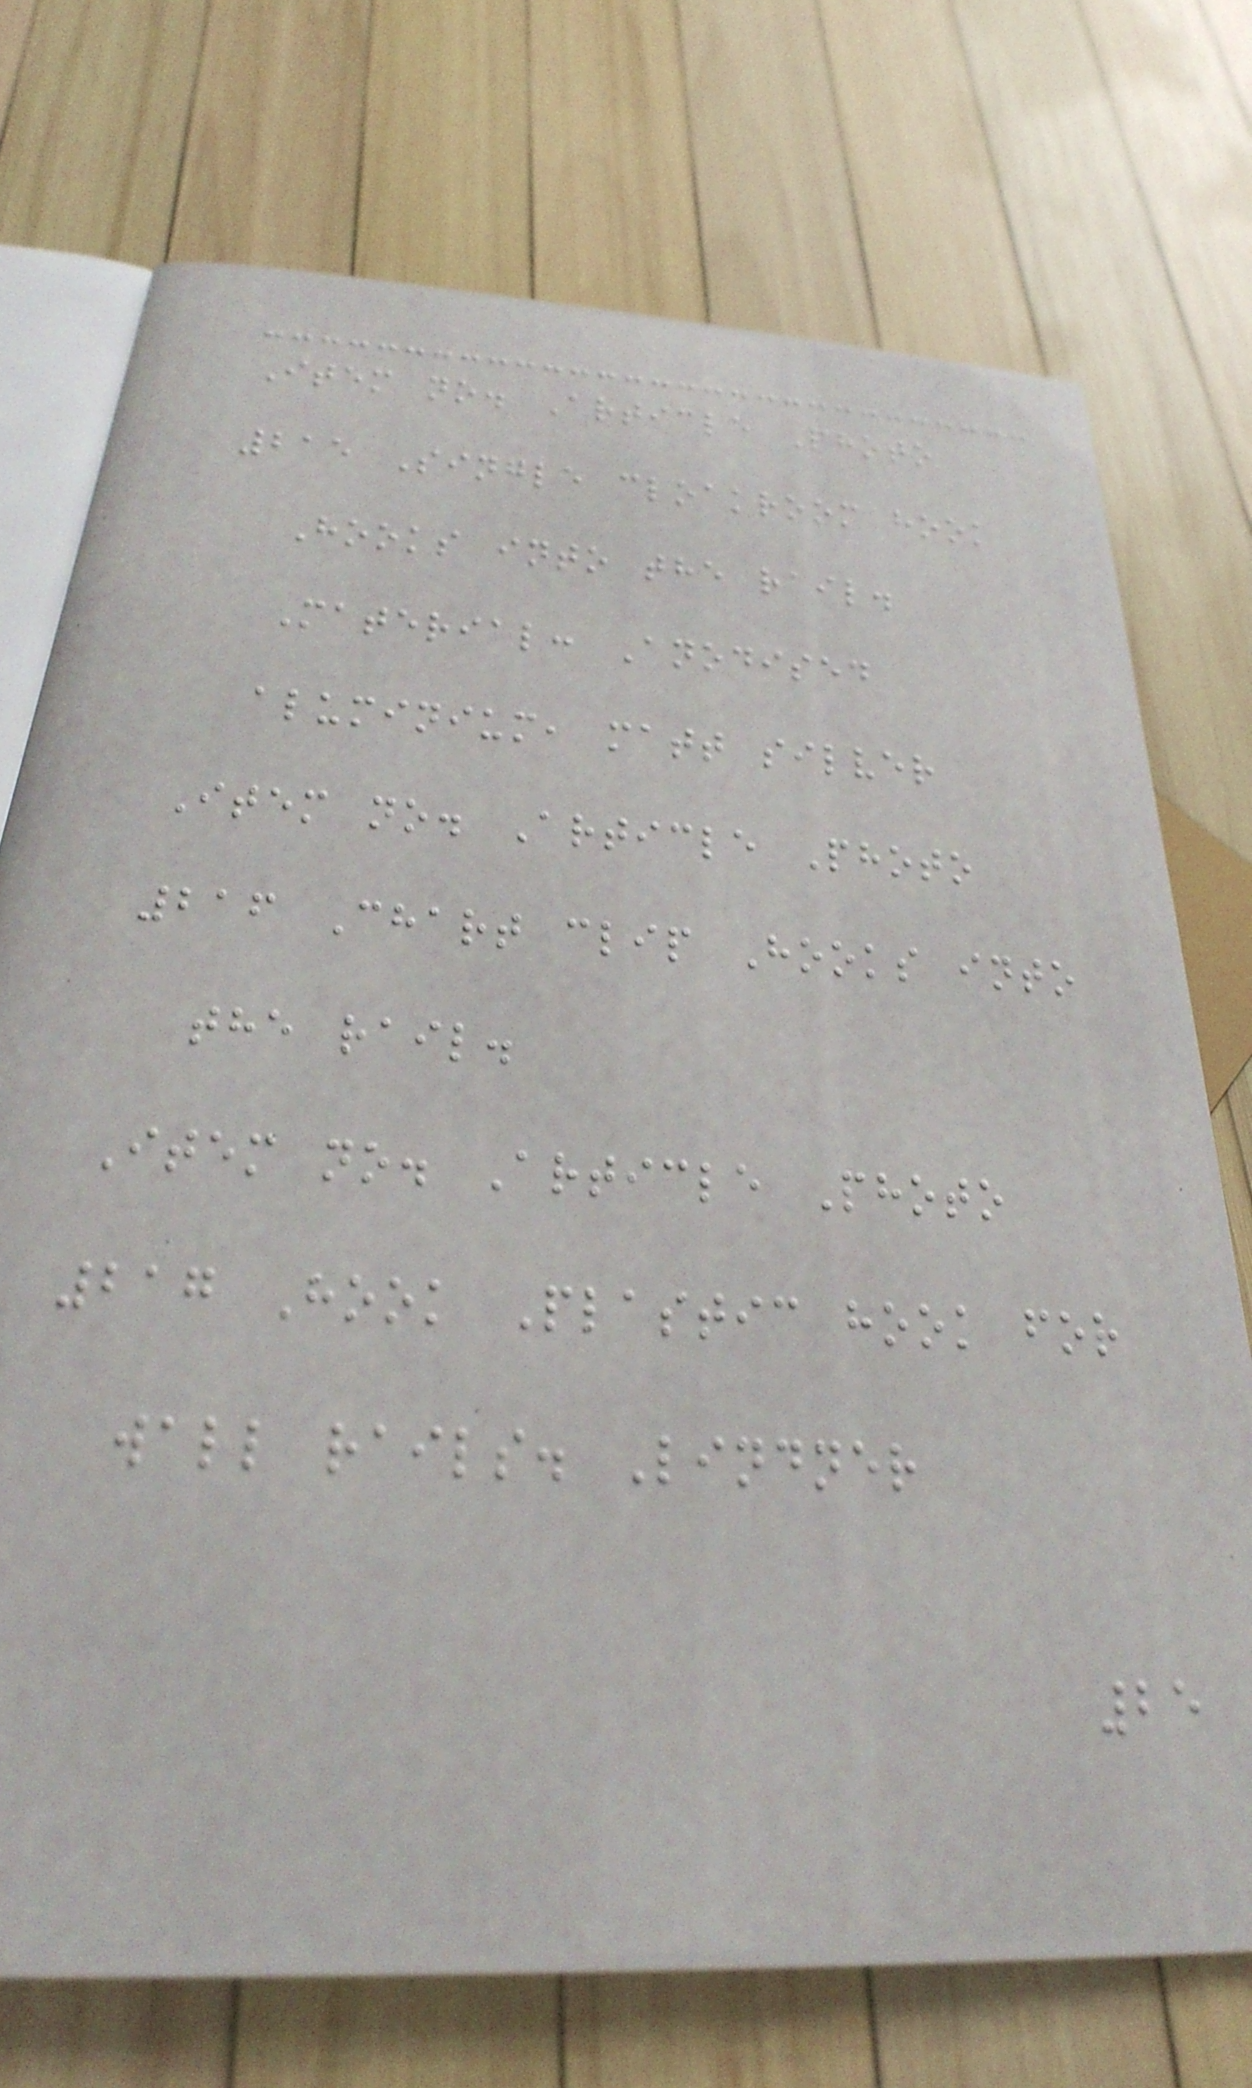Item no. Article Photo
215 Single cloakroom hook
Hooks into the rail.
Material: Anodised
aluminium, matt silver
Item no. Article Photo
216 Chart clip Hooks into
the rail.
Item no. Article Photo
217 Hook Plastic hook for
wall rails. Lindner
25
